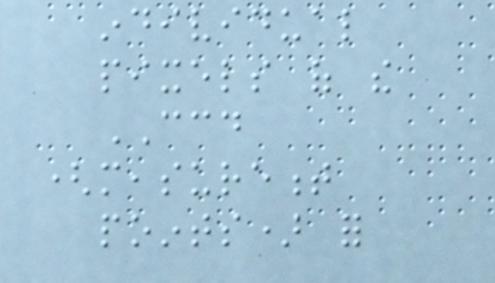individual
pixels of the
CCD
(measurement
points) for
